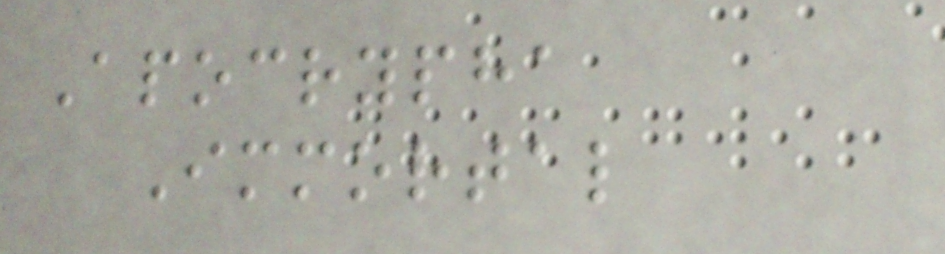Apocrypha
Immortal
